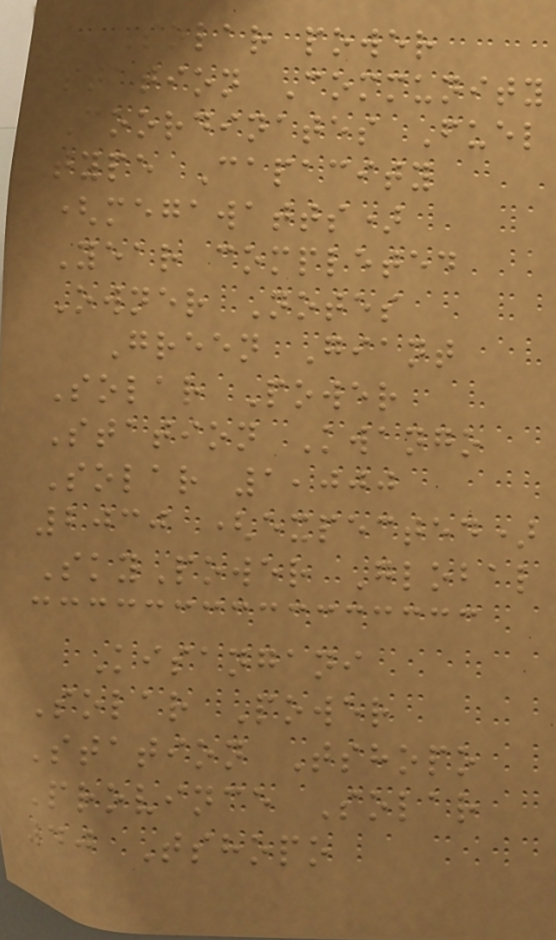Solar power
station Community
Coordinates Fuel
type Capacity
(megawatts)
Year completed
Owner Notes
Green Giant
Solar Power
Station Kwango
Solar 1,000
2030 (expected)
SkyPower Global
Kisangani
Solar Power
Station Tshopo
Province Solar
40 Tshopo
